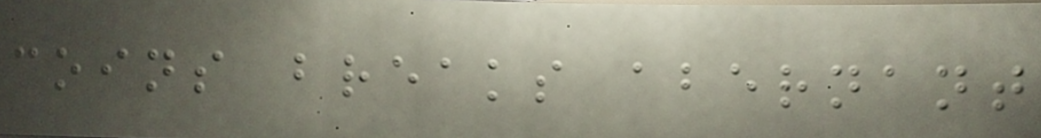coins breaks abernant
